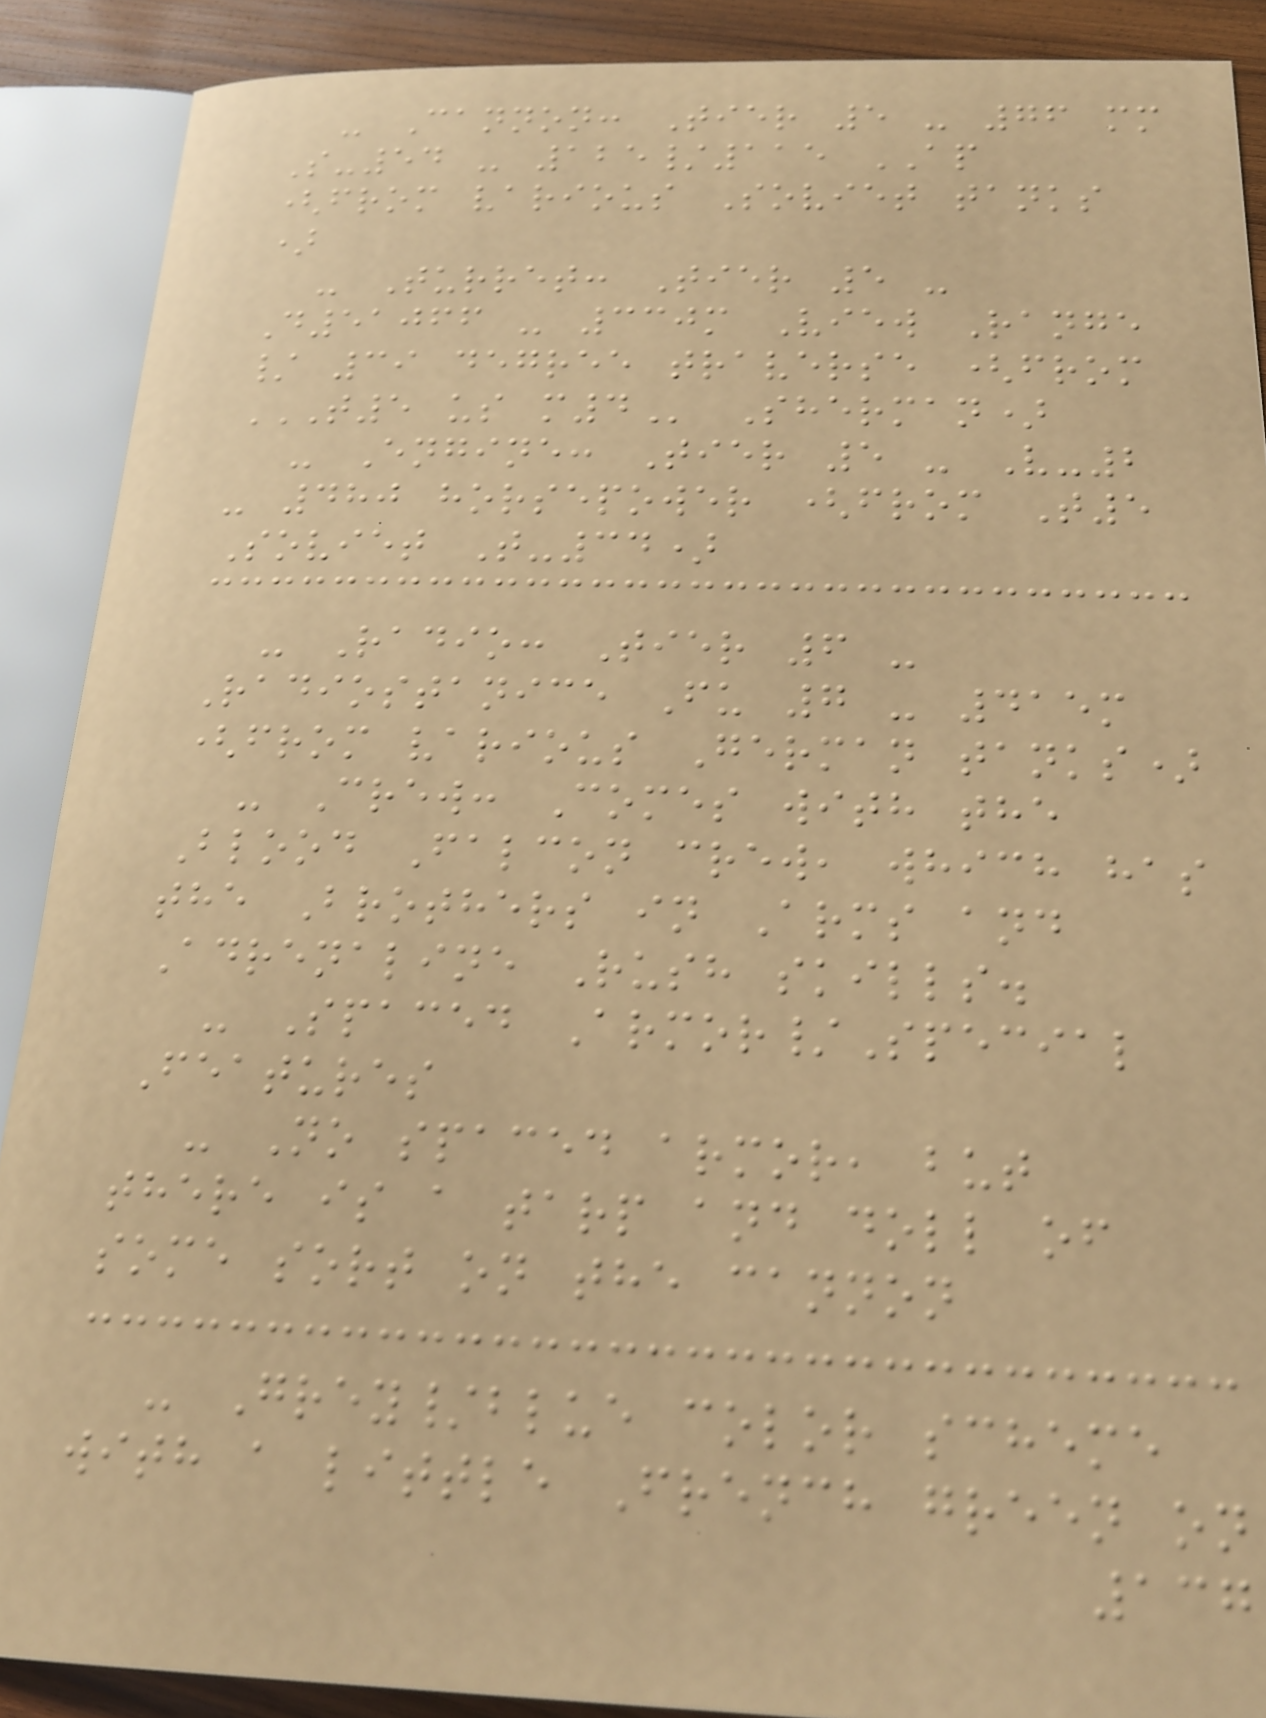- Cannon: Tier 5 - 76 mm
S-54 - 125/115 AP
(from various Soviet tanks
)
- Turret: Tier 5 -
D51066 - 330m View Range
/ 39 degree traverse (from
T5 US M4 Sherman)
- Engine: Tier 5 - V-2
- 480 horsepower (from T5
Soviet T-34)
- Radio: Tier 6 -
Radiostanice Fu 7 - 415m
(from various German tanks)
- Crew: Comes with the
Blood Falcon crew, which has
the Brothers in Arms and
Adrenaline Rush skills.
- Spaced Armor/Special
Features
- No spaced armor, but
there is a tarp and doll of
some sort on the cannon
- Grey/blue color scheme
with a little French green on
137
